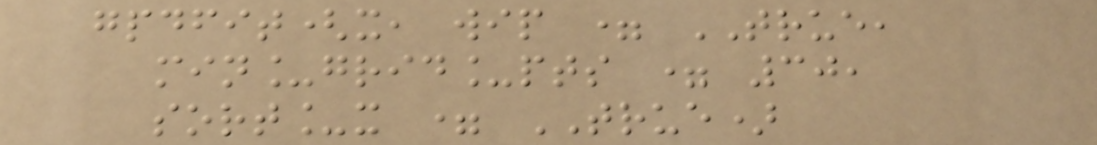gpdfit(x, wip = TRUE,
min_grid_pts = 30,
sort_x = TRUE)
